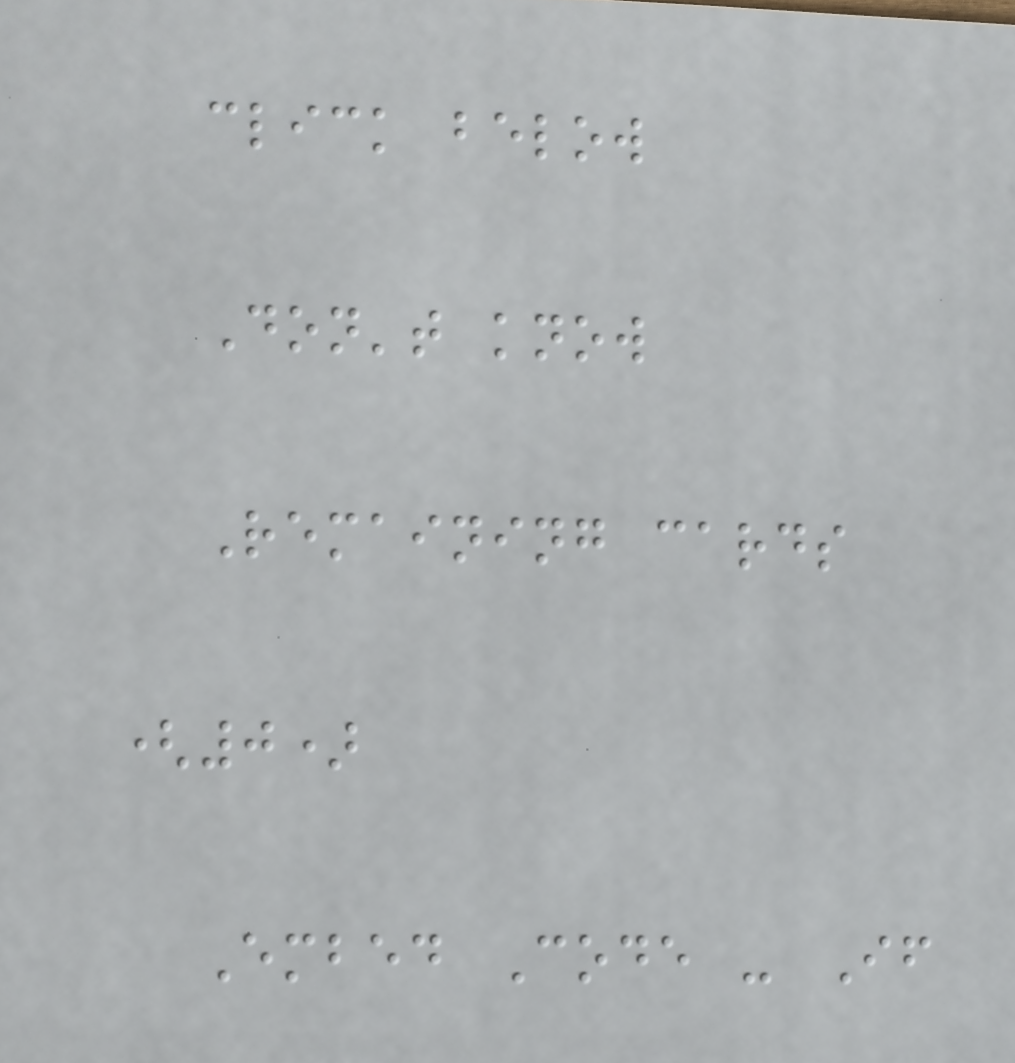click below
Don't know
Remaining cards
(0)
Embed Code - If
